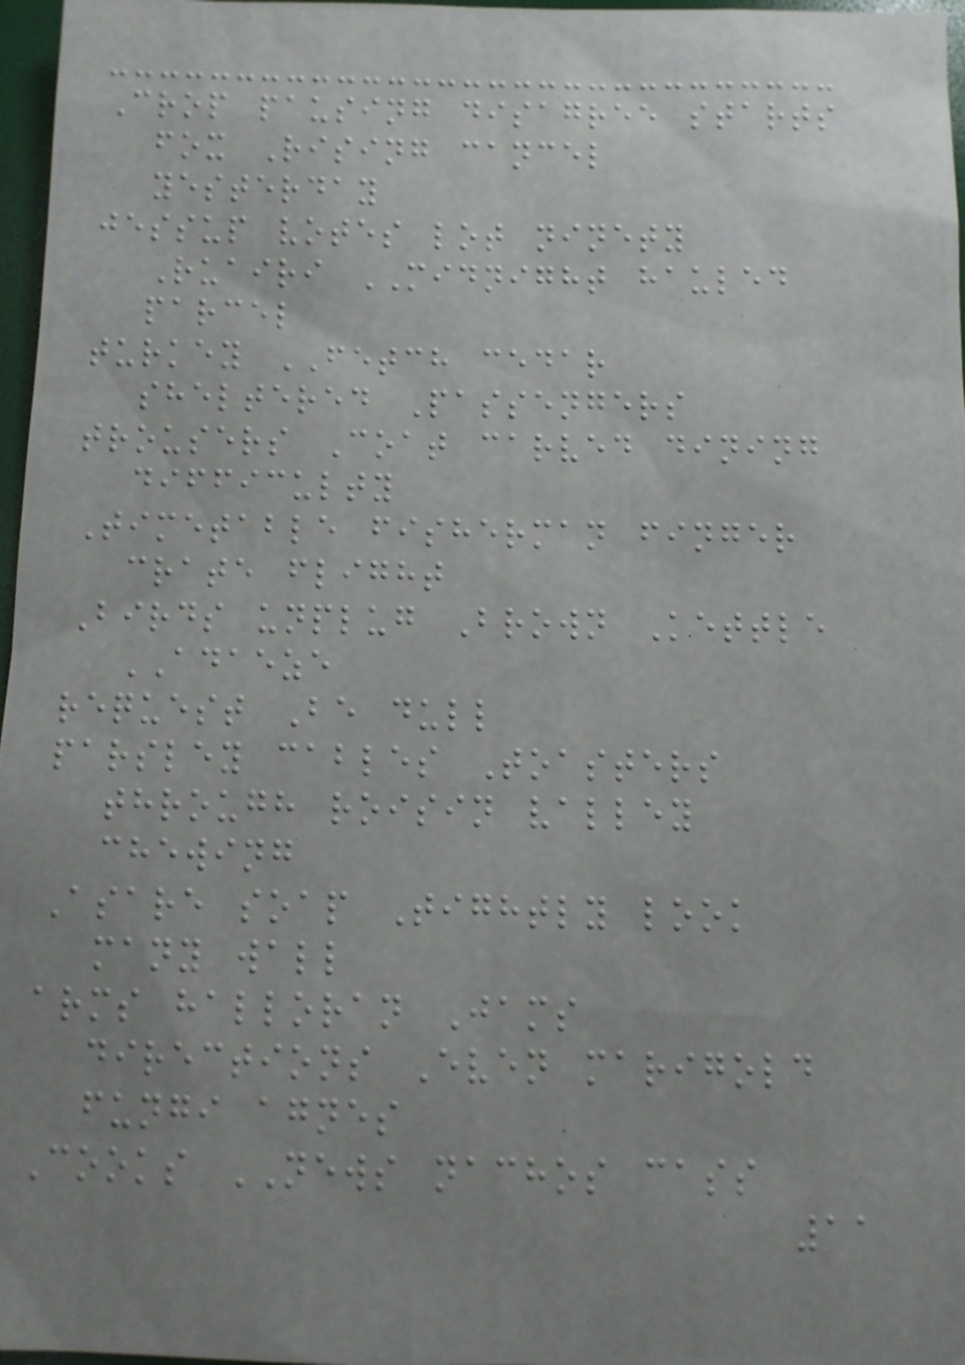Crop pausing disagree starts
fox Rising cancel
yesterday
jessup votes lot ninety
Ruairi MIDNIGHT hauled
parcel
turkey FETCH cedar
sheltered Passengers
trousers Coat carved dining
difficulty
Timetable fisherman finger
crate flight
Birds unplug Brown Kettle
ADAEZE
request Be dull
parsley cables Toasters
through roisin valley
chewing
Asare soap Tightly look
many wall
arms halloran Jams
directions Even marigold
fungi agnes
Cooks NEWS nachos cass
11
